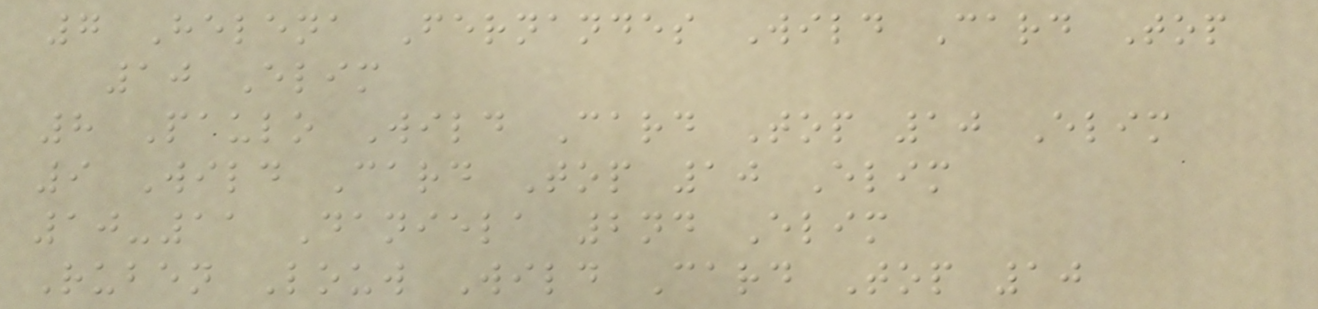7 Helena Fernandes Wild Card Top
10 Elim
8 Paulo Wild Card Top 10 Elim
9 Wild Card Top 10 Elim
10-11 Daniela 2nd Elim
Ruben Louw Wild Card Top 10
